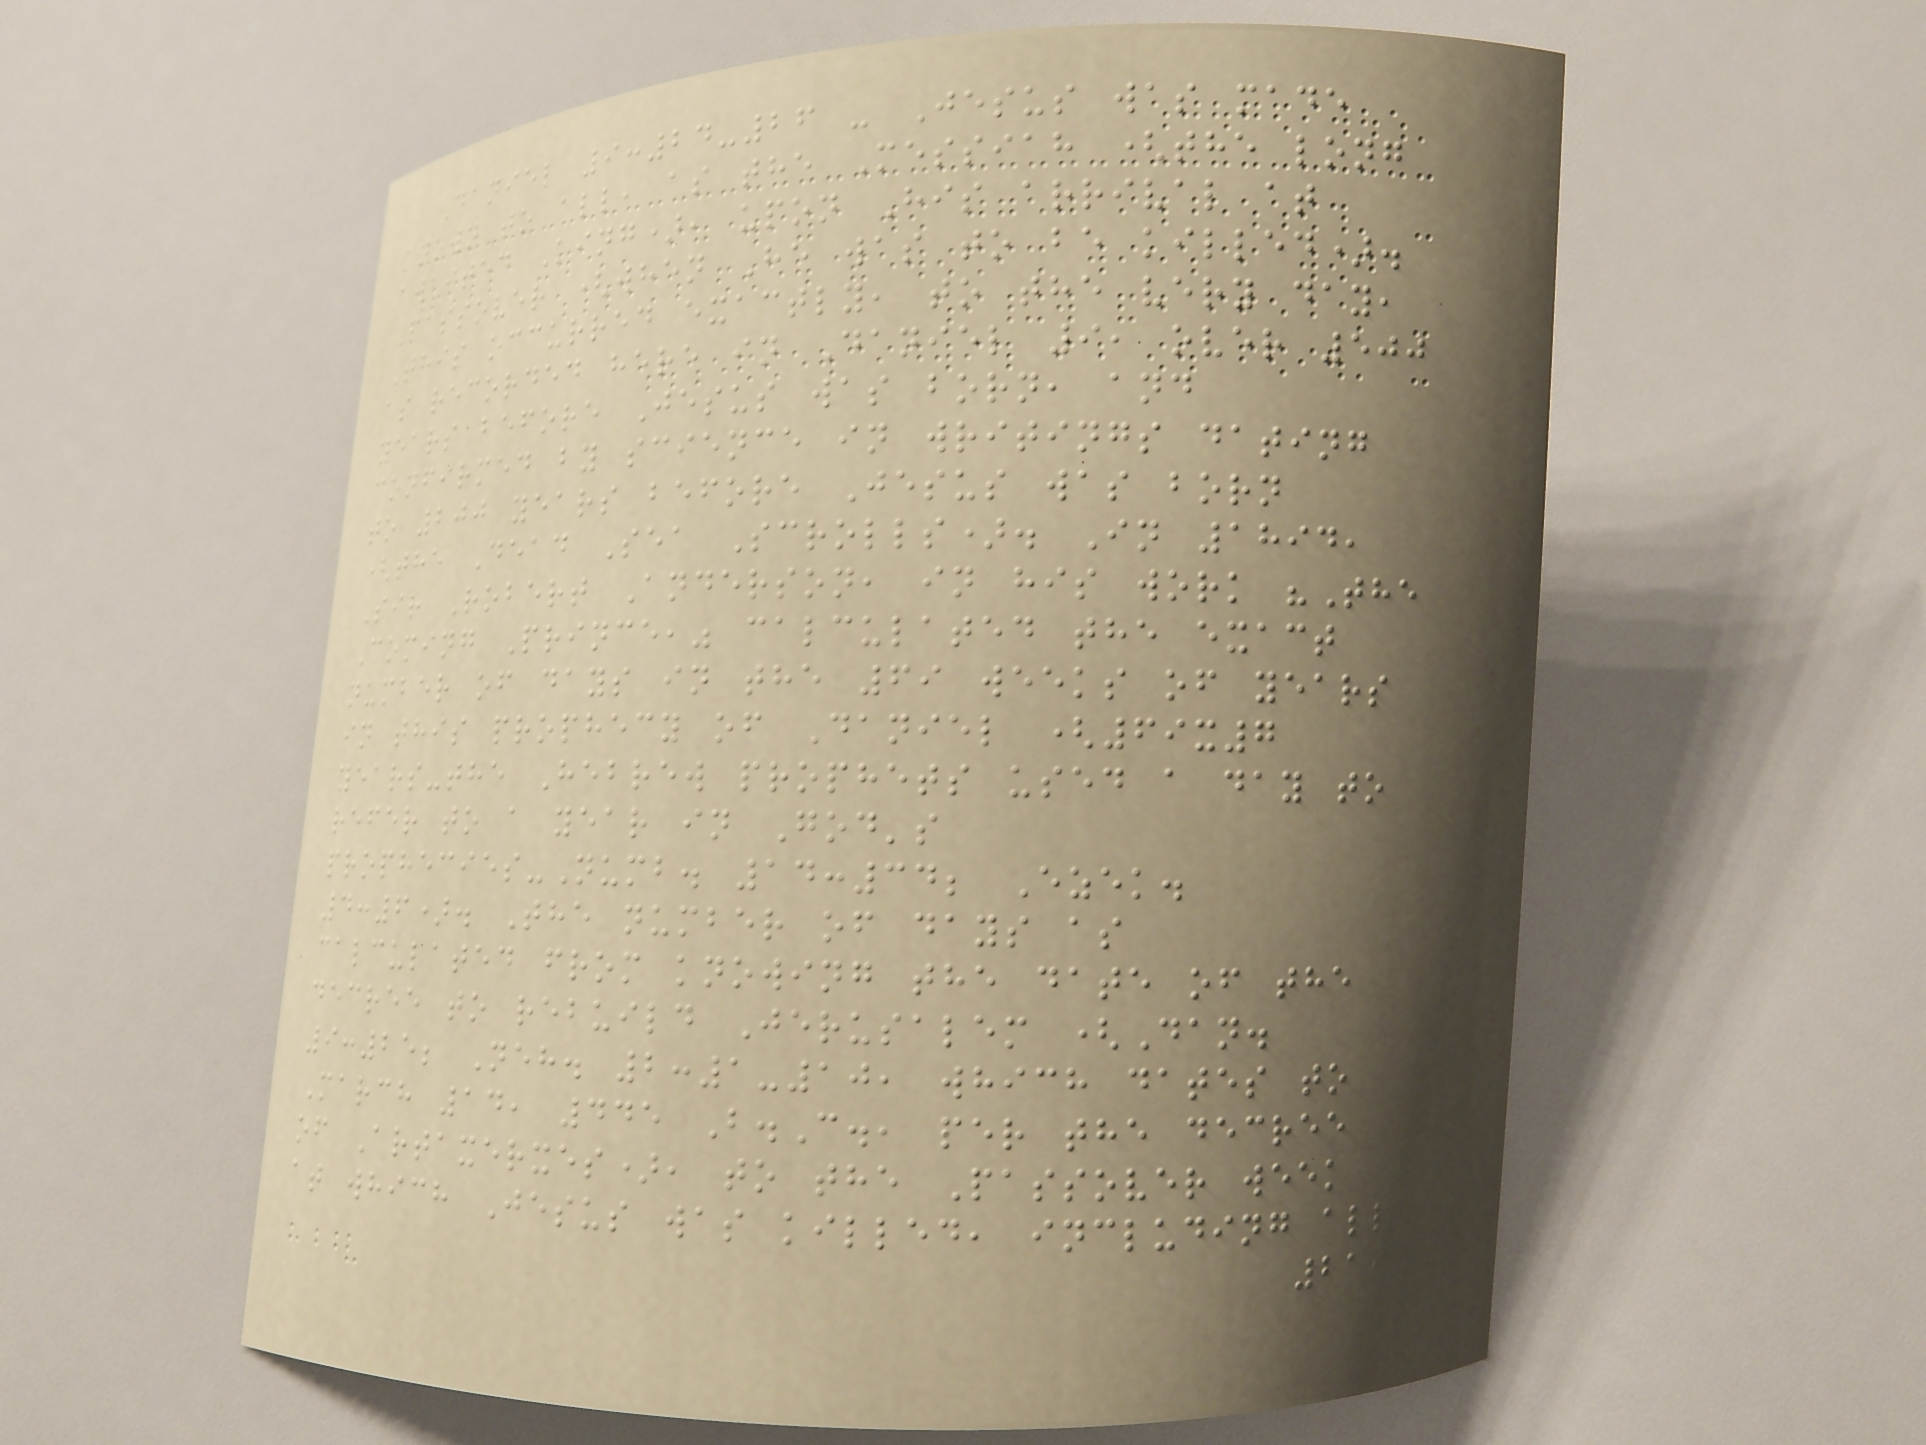Daniel 9:24-26 - Jesus was made
known to all, as the Messiah (the long
awaited King), upon His arrival at
Passover (when He was to be killed).
This occurred exactly, to the very day,
as recorded here in Daniel 9, over 500
years before Jesus was born, and
confirmed by science in writings dating
to 200 years before Jesus was born
(the Dead Sea Scrolls). In 1894,
Sir Robert Anderson, in his work "The
Coming Prince," calculated the exact
number of days in the 69 weeks of years
in this prophecy of Daniel (69x7
years-the Hebrew prophets used a day to
refer to a year in God's
prophecies-Numb. 14:34; Ezek.
4:6). The number of days as
calculated from knowing the date of the
decree to rebuild Jerusalem (Dan.
9:25; Neh. 2:1-10, which dates to
March 14, 445 B.C., per the decree
of Artaxerxes), to the Passover week
at which Jesus was killed, including all
219
